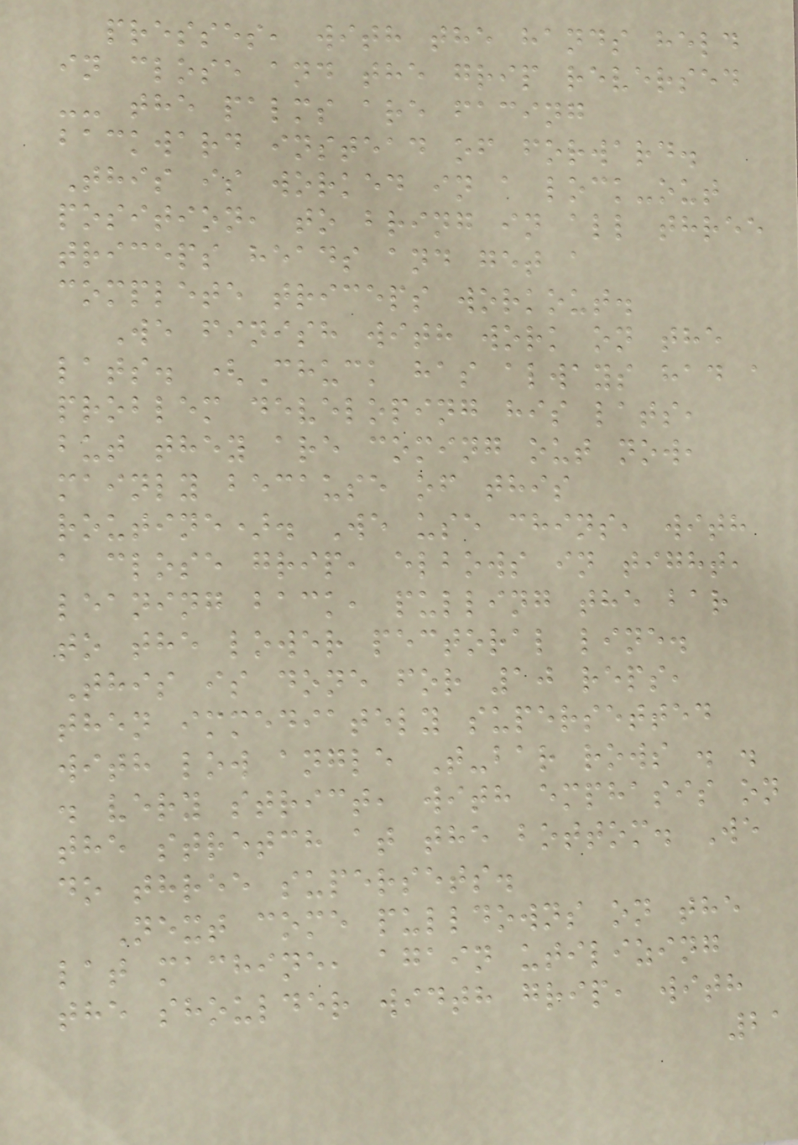presses, with the hands held
in close and the grip reversed
-- the palms are facing
backward instead of forward.
This is worked in a lock-out
position, to bring in all three
triceps heads and get a
complete triceps workout.
We finish with work on the
lats. (Chuck has always had a
problem developing his lats,
but they are coming out now,
mainly because of this
routine). We use chins, with
a close grip, elbows in tight,
leaning back, pulling the bar
to the lower pectoral line.
This is done for 10 reps,
then immediately supersetted
with low angle T-bar rows . .
. very strict, with emphasis on
the stretch at the bottom. We
do three supersets.
Next come pulldowns on the
lat machine, again utilizing
the shoulder width grip, with
21
